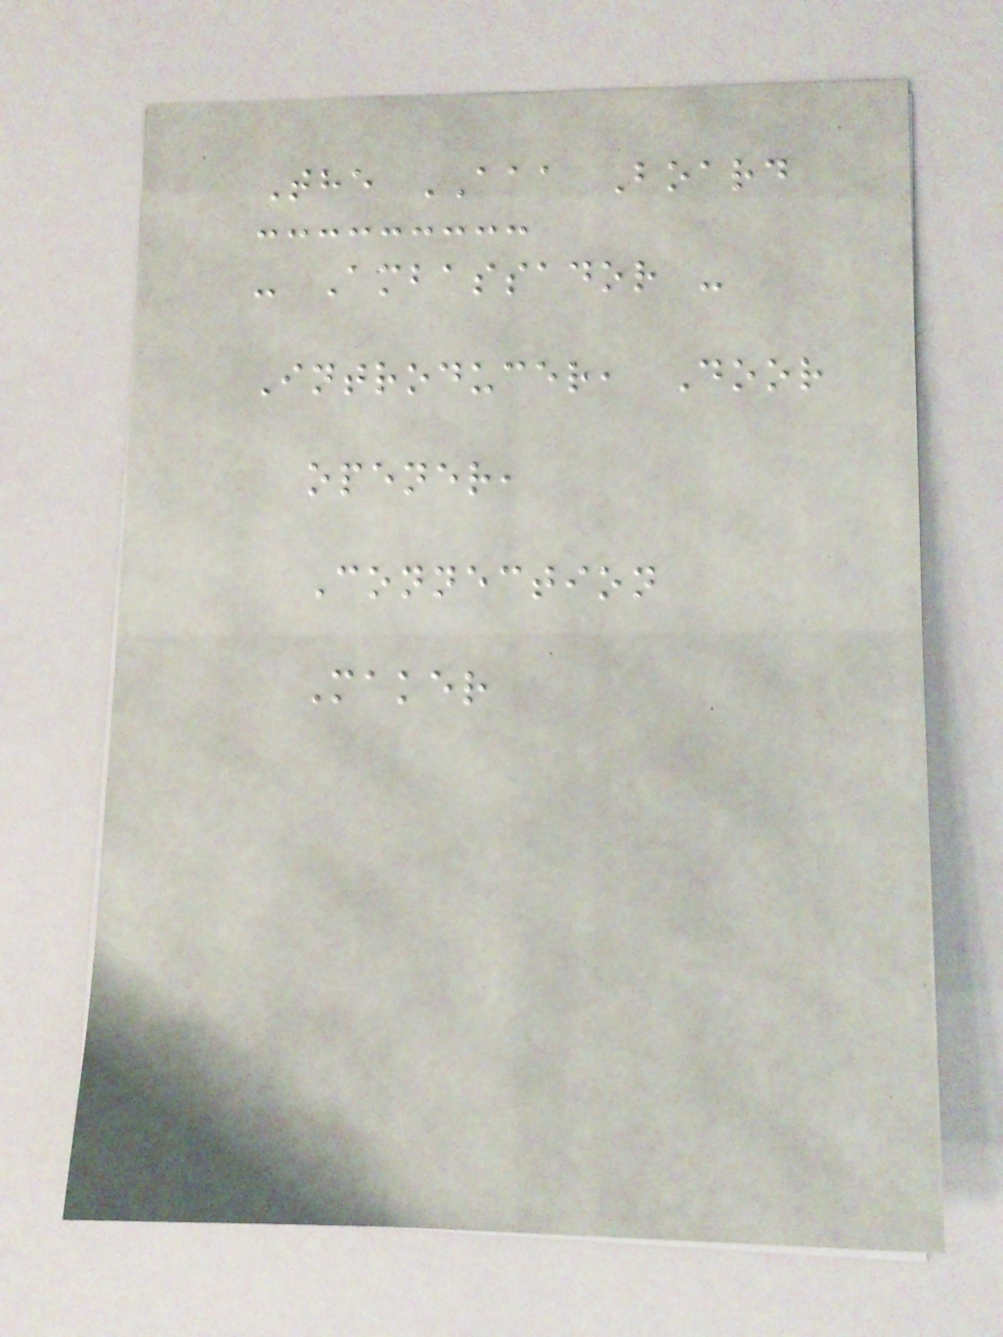The AAA Board
- Ambassador -
Introducer, Door
opener,
Connection
Maker
